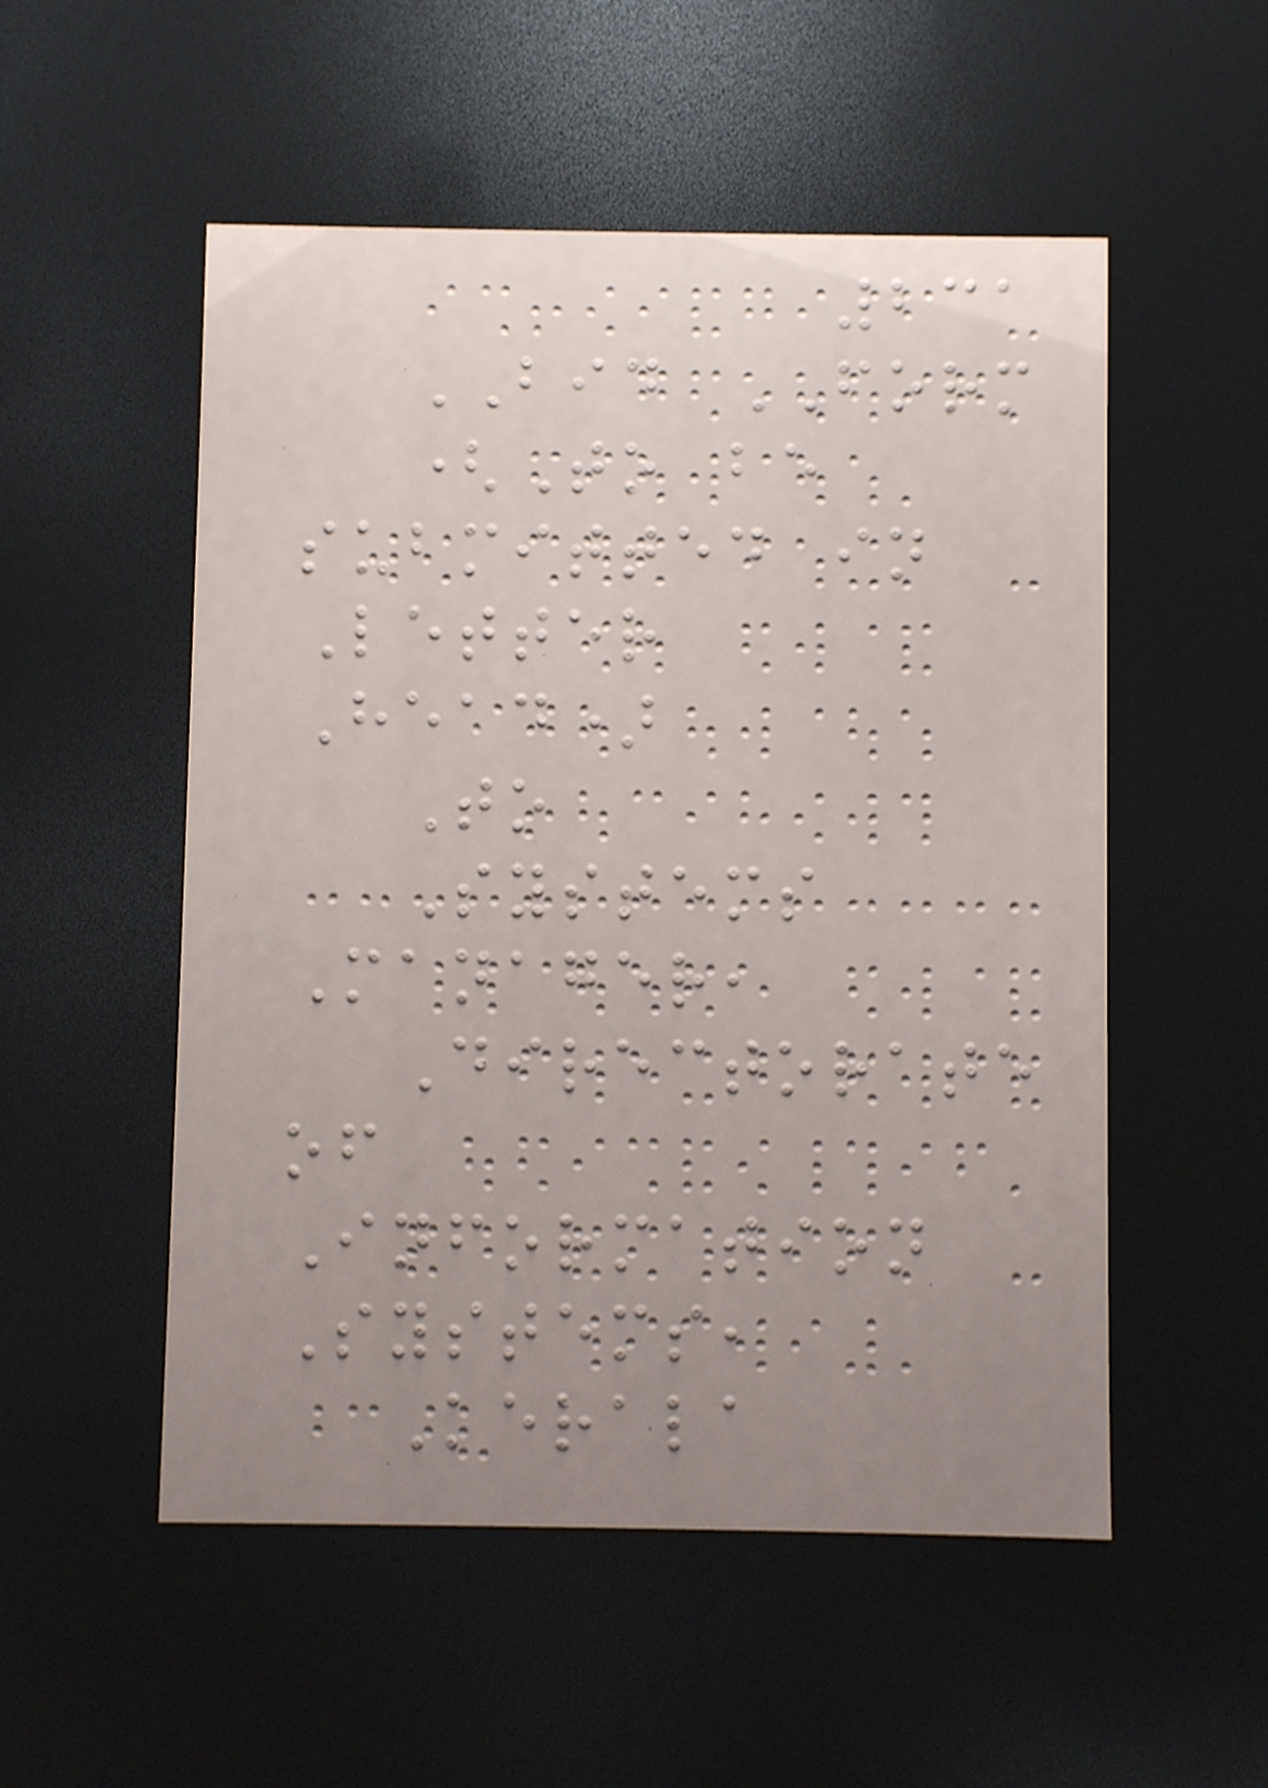231
BID FORM
(To be
submitted in
Letter
Head)
To
Systems
Manager,
Directorate
of
Information
Systems,
Kerala
